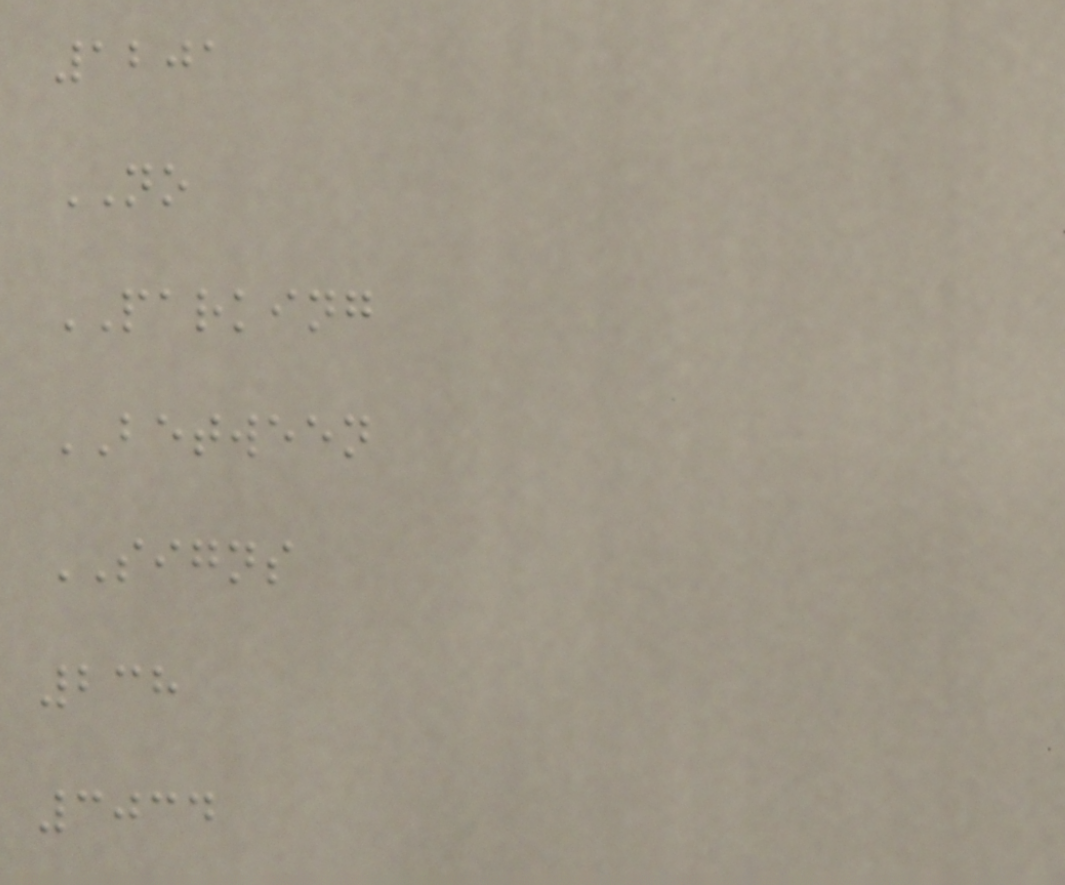1201
NO
PARKING
BETWEEN
SIGNS
238
3034
